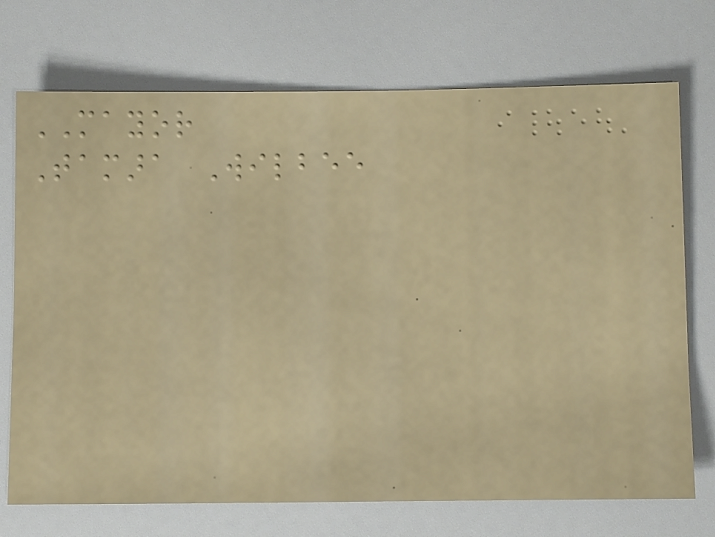MAYOR
Tamara Wilbee
